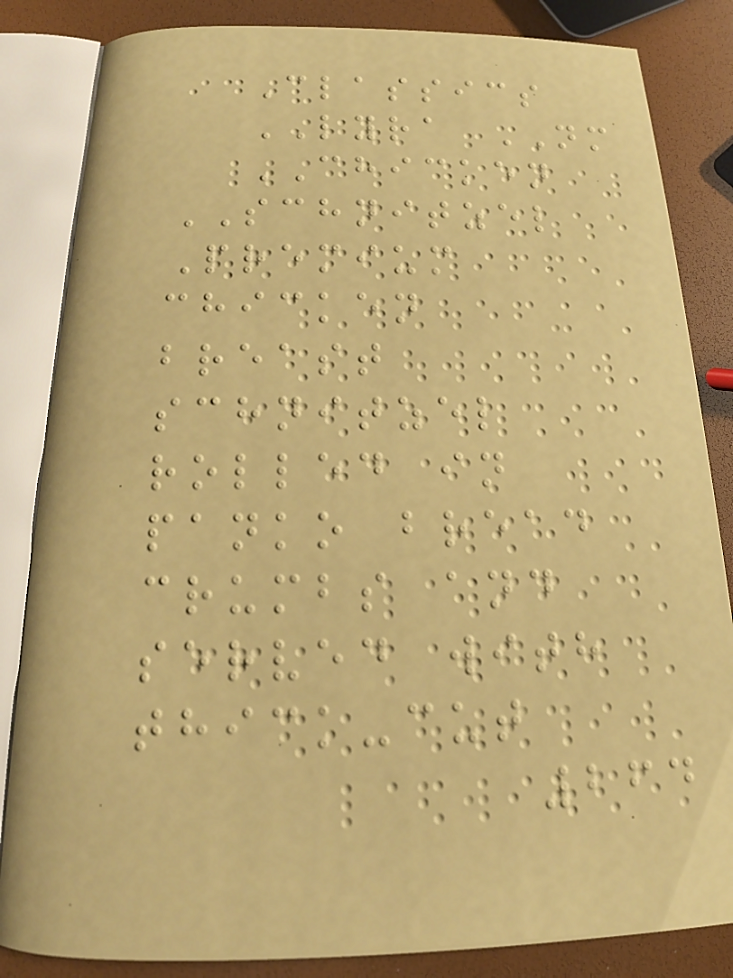Classics
LYRA NM
CHICKEN
SCHNITZEL
Premium
chicken
breast
schnitzel
rolled in
panko bread
crumbs and
served with
thick-cut
264
